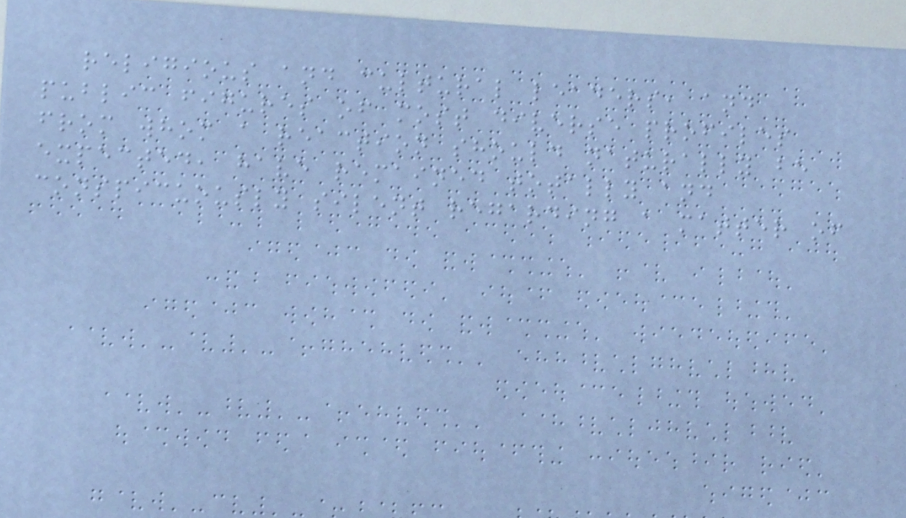religious and cultural leaders, and
public figures of most diverse profiles
from whom a reaction should naturally be
expected, have remained totally and
conspicuously silent regarding a matter of
